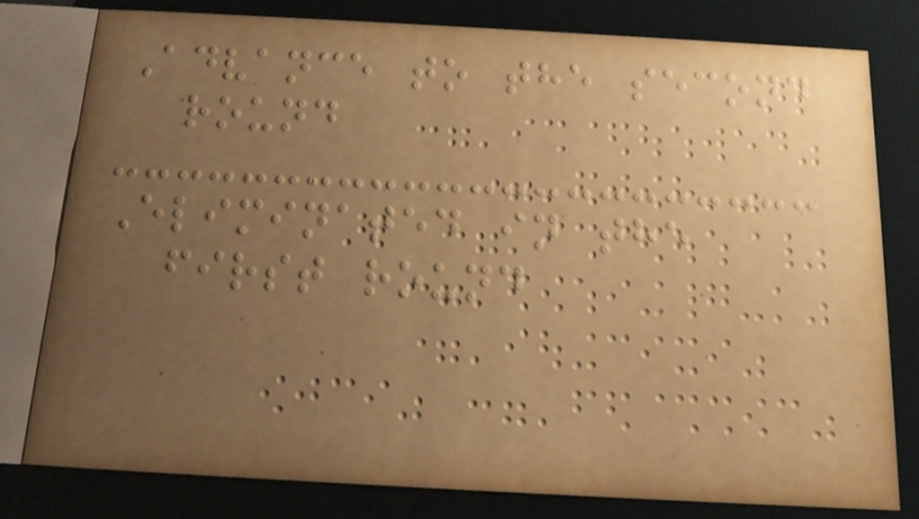Advance to the second
round
Eliminated in the
first round
